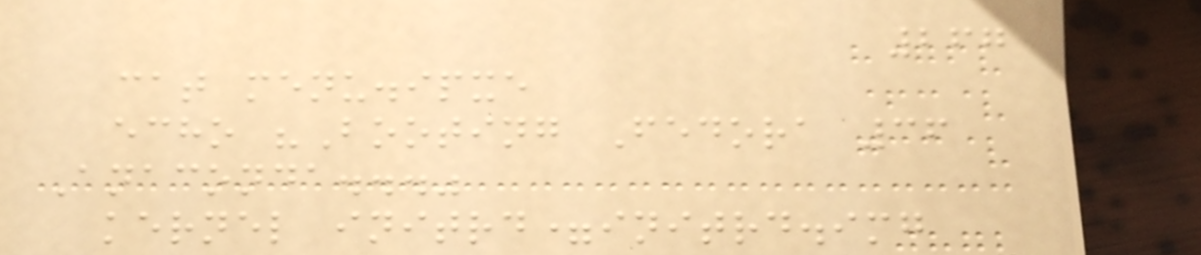267
cat menu.ipxe
echo "Booting Fedora 36
Anaconda..."
kernel initrd=initrd.img
